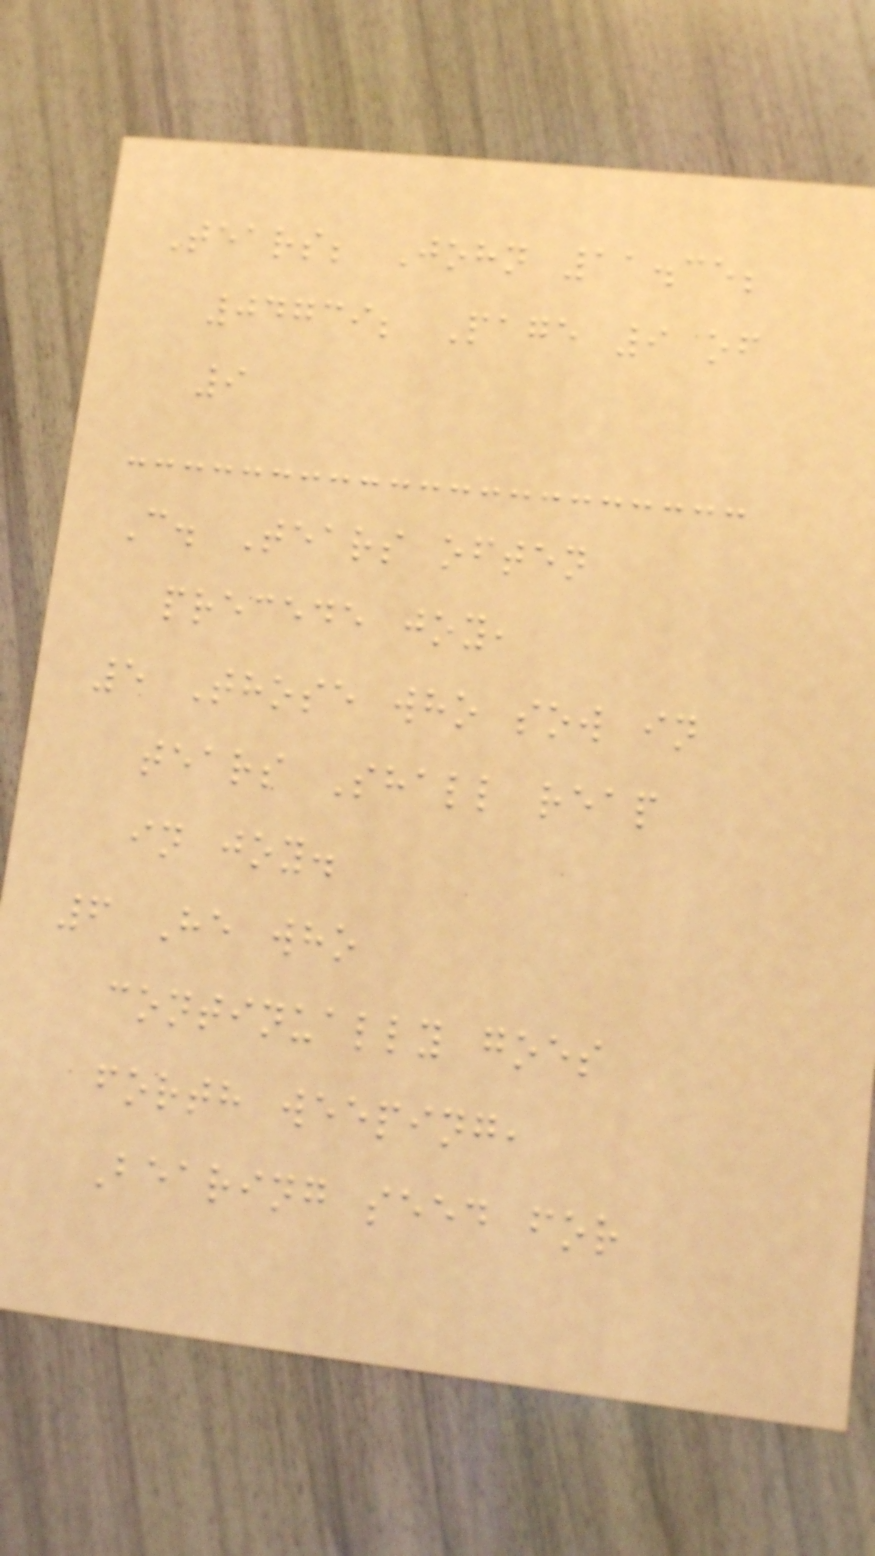Tears; John 11.35;
04739; Page 9 of
9
C. Tears often
precede joy,
5 Those who sow in
tears Shall reap
in joy.
6 He who
continually goes
forth weeping,
Bearing seed for
